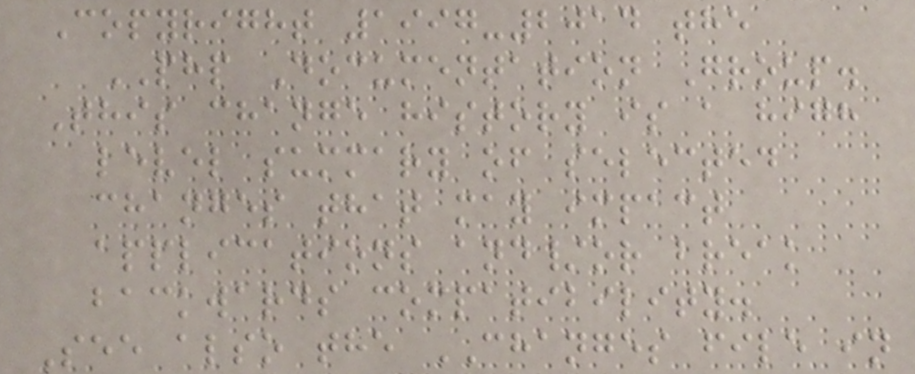Copyright 1997-2014 the
PHP Documentation Group.
This change history is a high
level summary of selected
changes that may impact
applications and/or break
backwards compatibility.
See also the CHANGES file in
